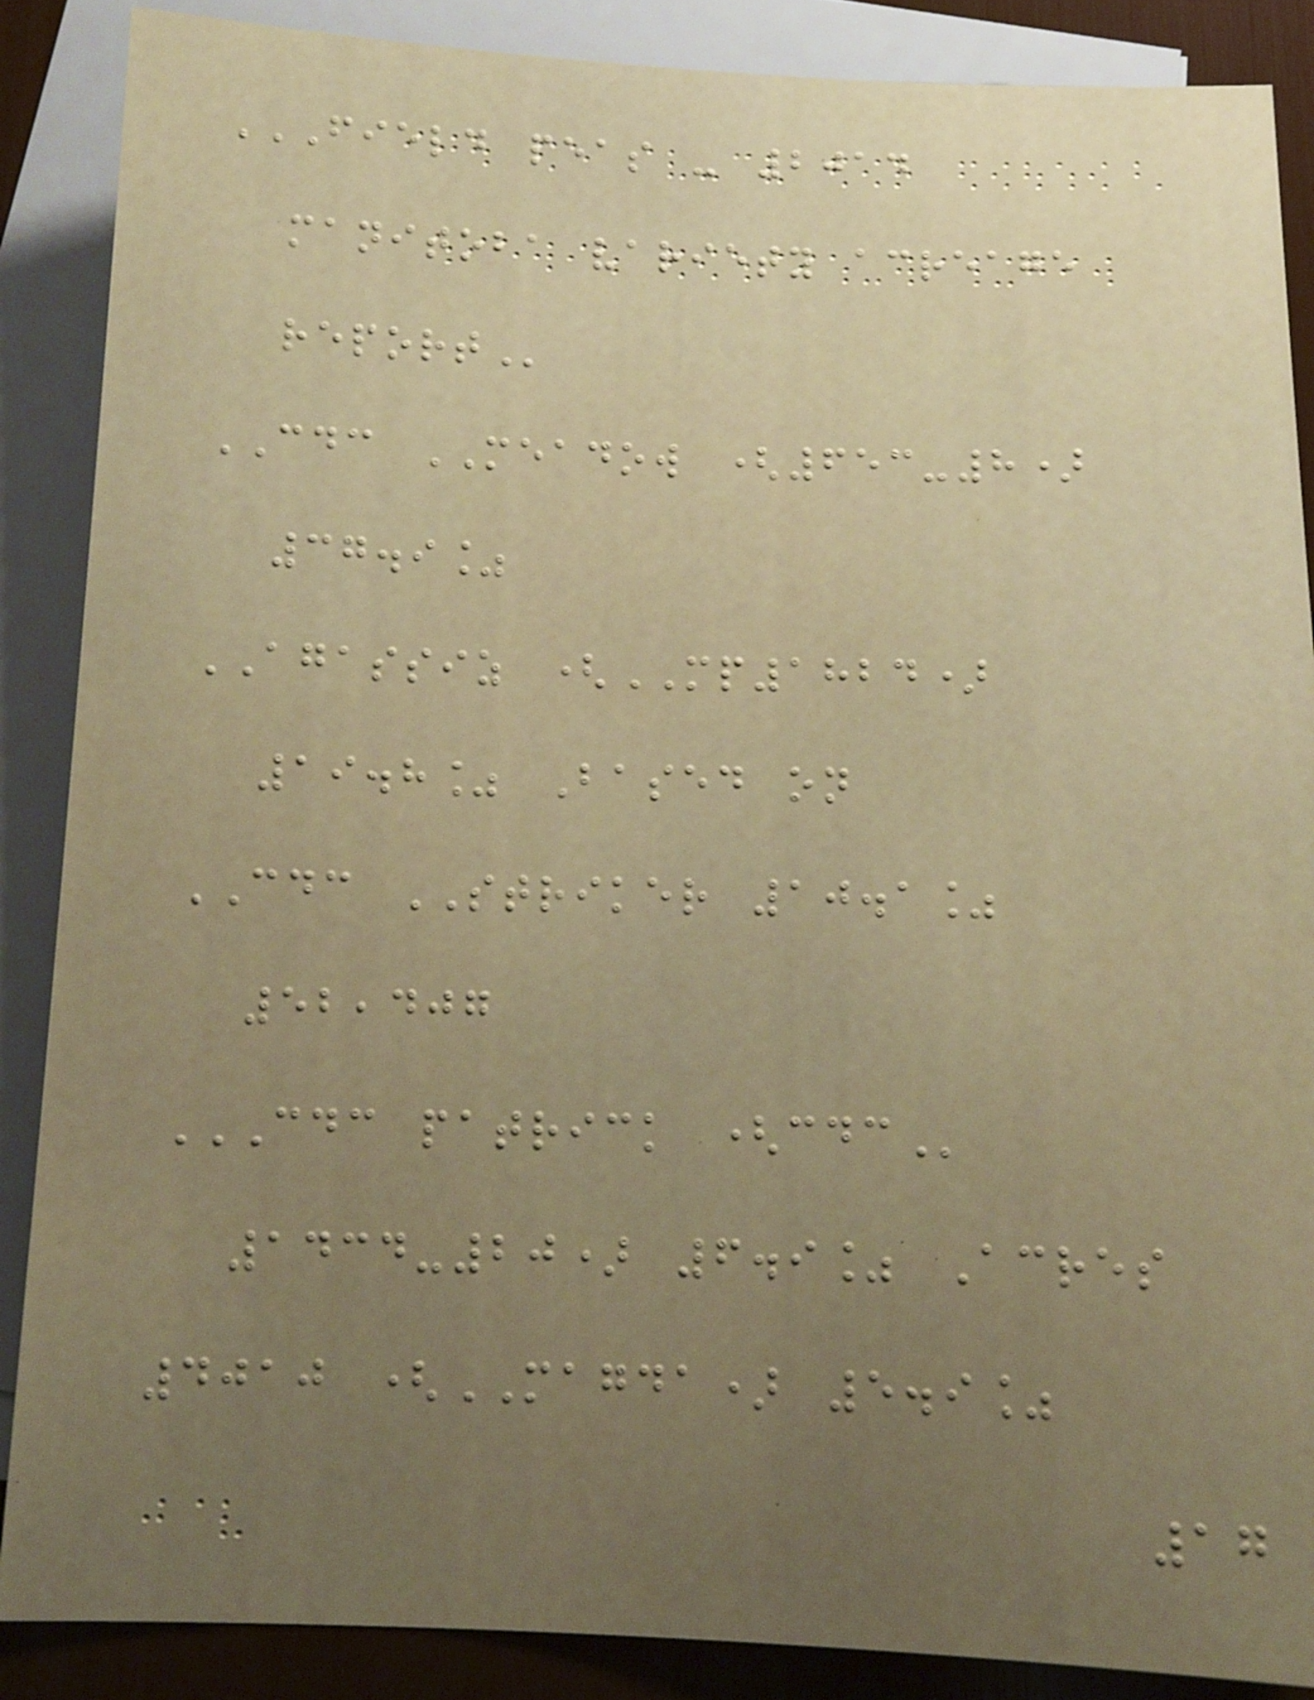FIELD PEAS - 2014
MANITOBA VARIETY ACREAGE
REPORT
CDC MEADOW (653-8)
37.9%
AGASSIZ (MP1824)
19.8% Based on
CDC STRIKER 10.1%
52,407
CDC PATRICK (CDC
1434-20) 6.9% Acres
4010 (MAGDA) 5.9%
17
